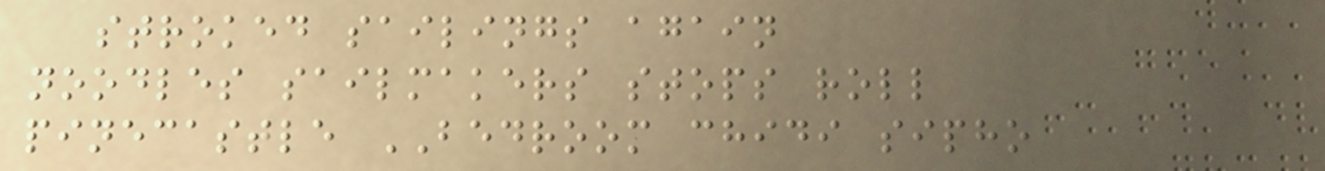stroked sailings again
noodles sailmakers stops roll
pinecastle BEDROOM chidi sipho
